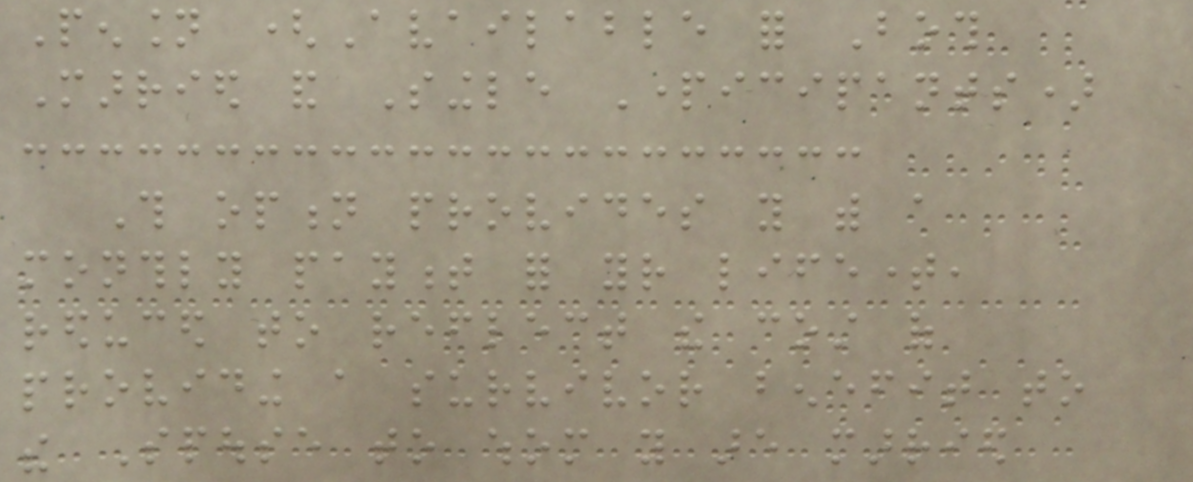Pension (Available for Both
Married and Single Participants)
This option provides you with a
monthly payment for your lifetime,
reduced to reflect the cost of
providing a survivor benefit to
the Spouse to whom you are married
